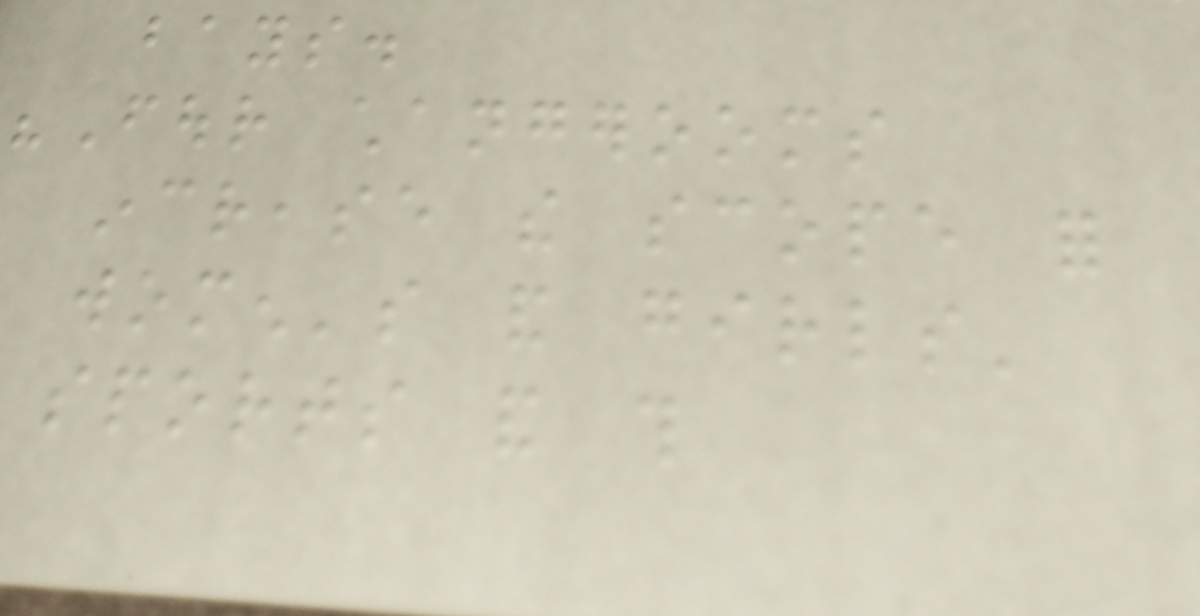bays.
"Four changerooms
increase the scope for
women's and girls'
sports and this
